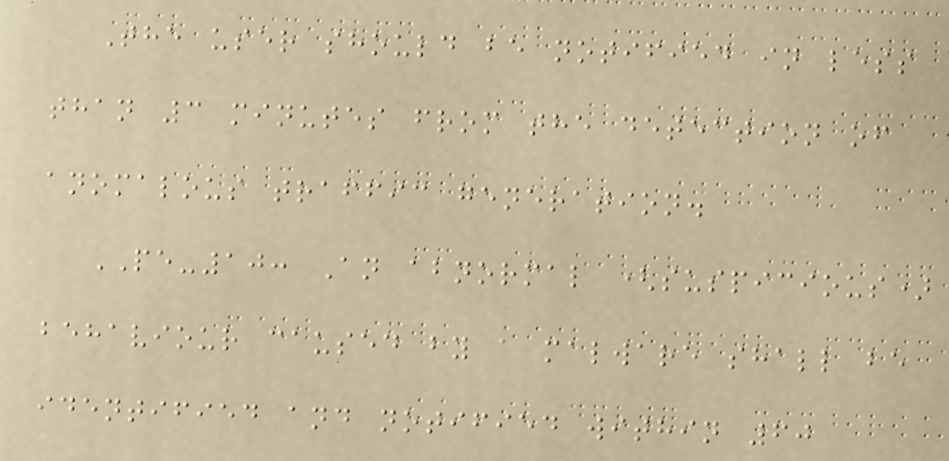The user should be notified in less
than 3 minutes from the detection of
anomalous traffic generation.
PE-10: An abnormal (suspicious)
behaviour caused by a malware shall be
identified and notified within 60
